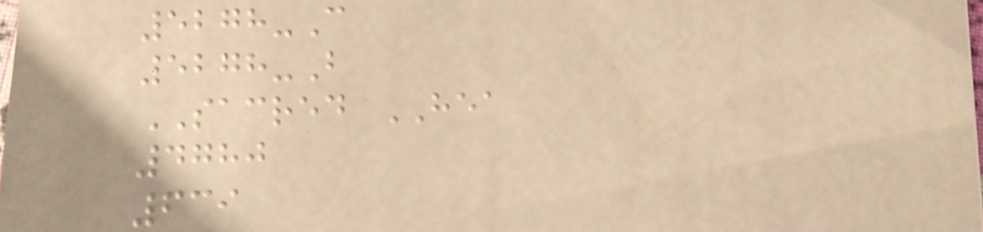5278-C
5278-B
SACRED HEA
4780
639
